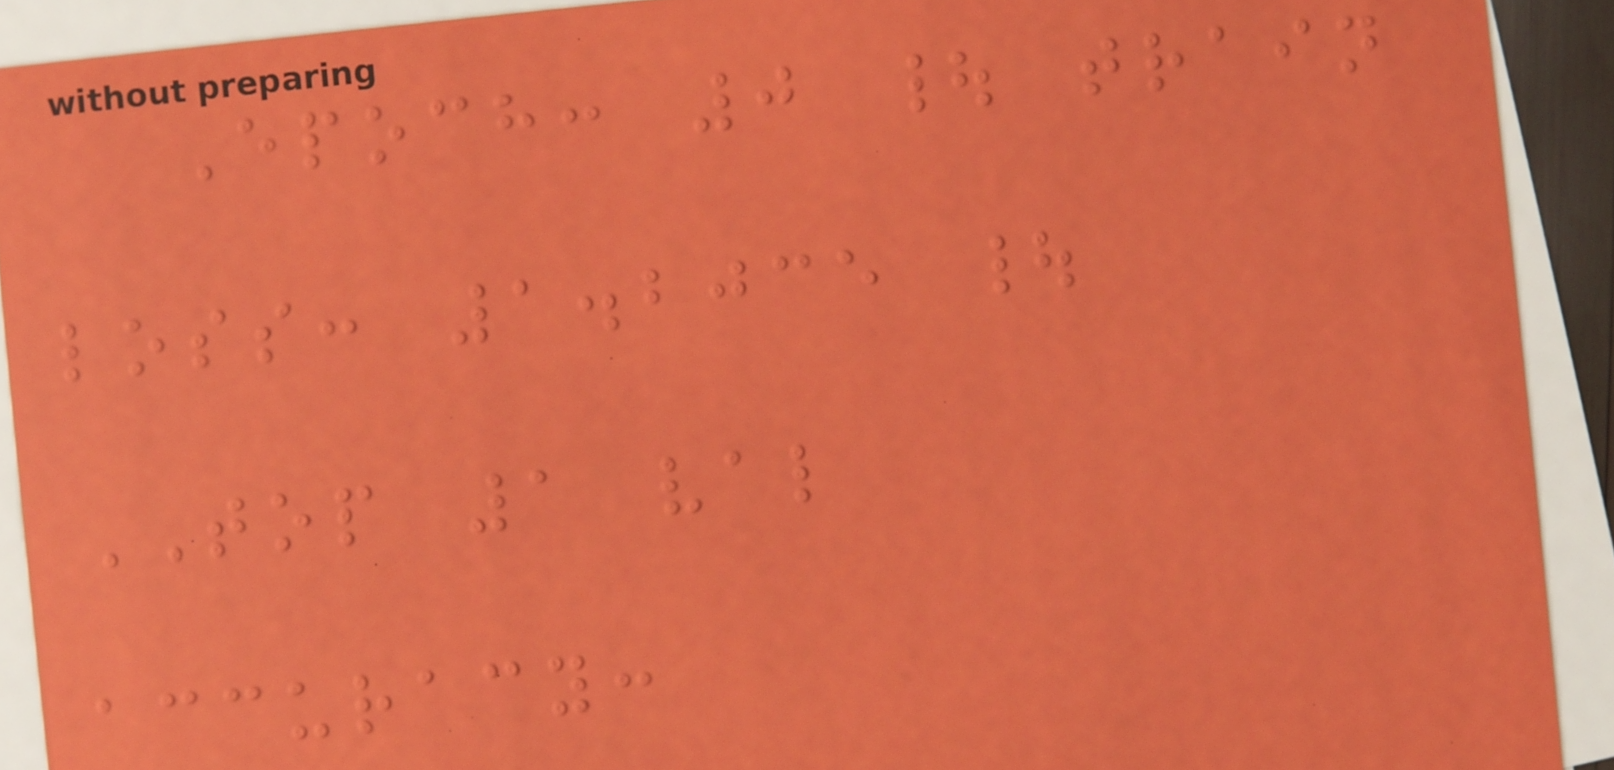Epoch: 0 | train
loss: 1.2035 |
TOP 1 val
accuracy:
